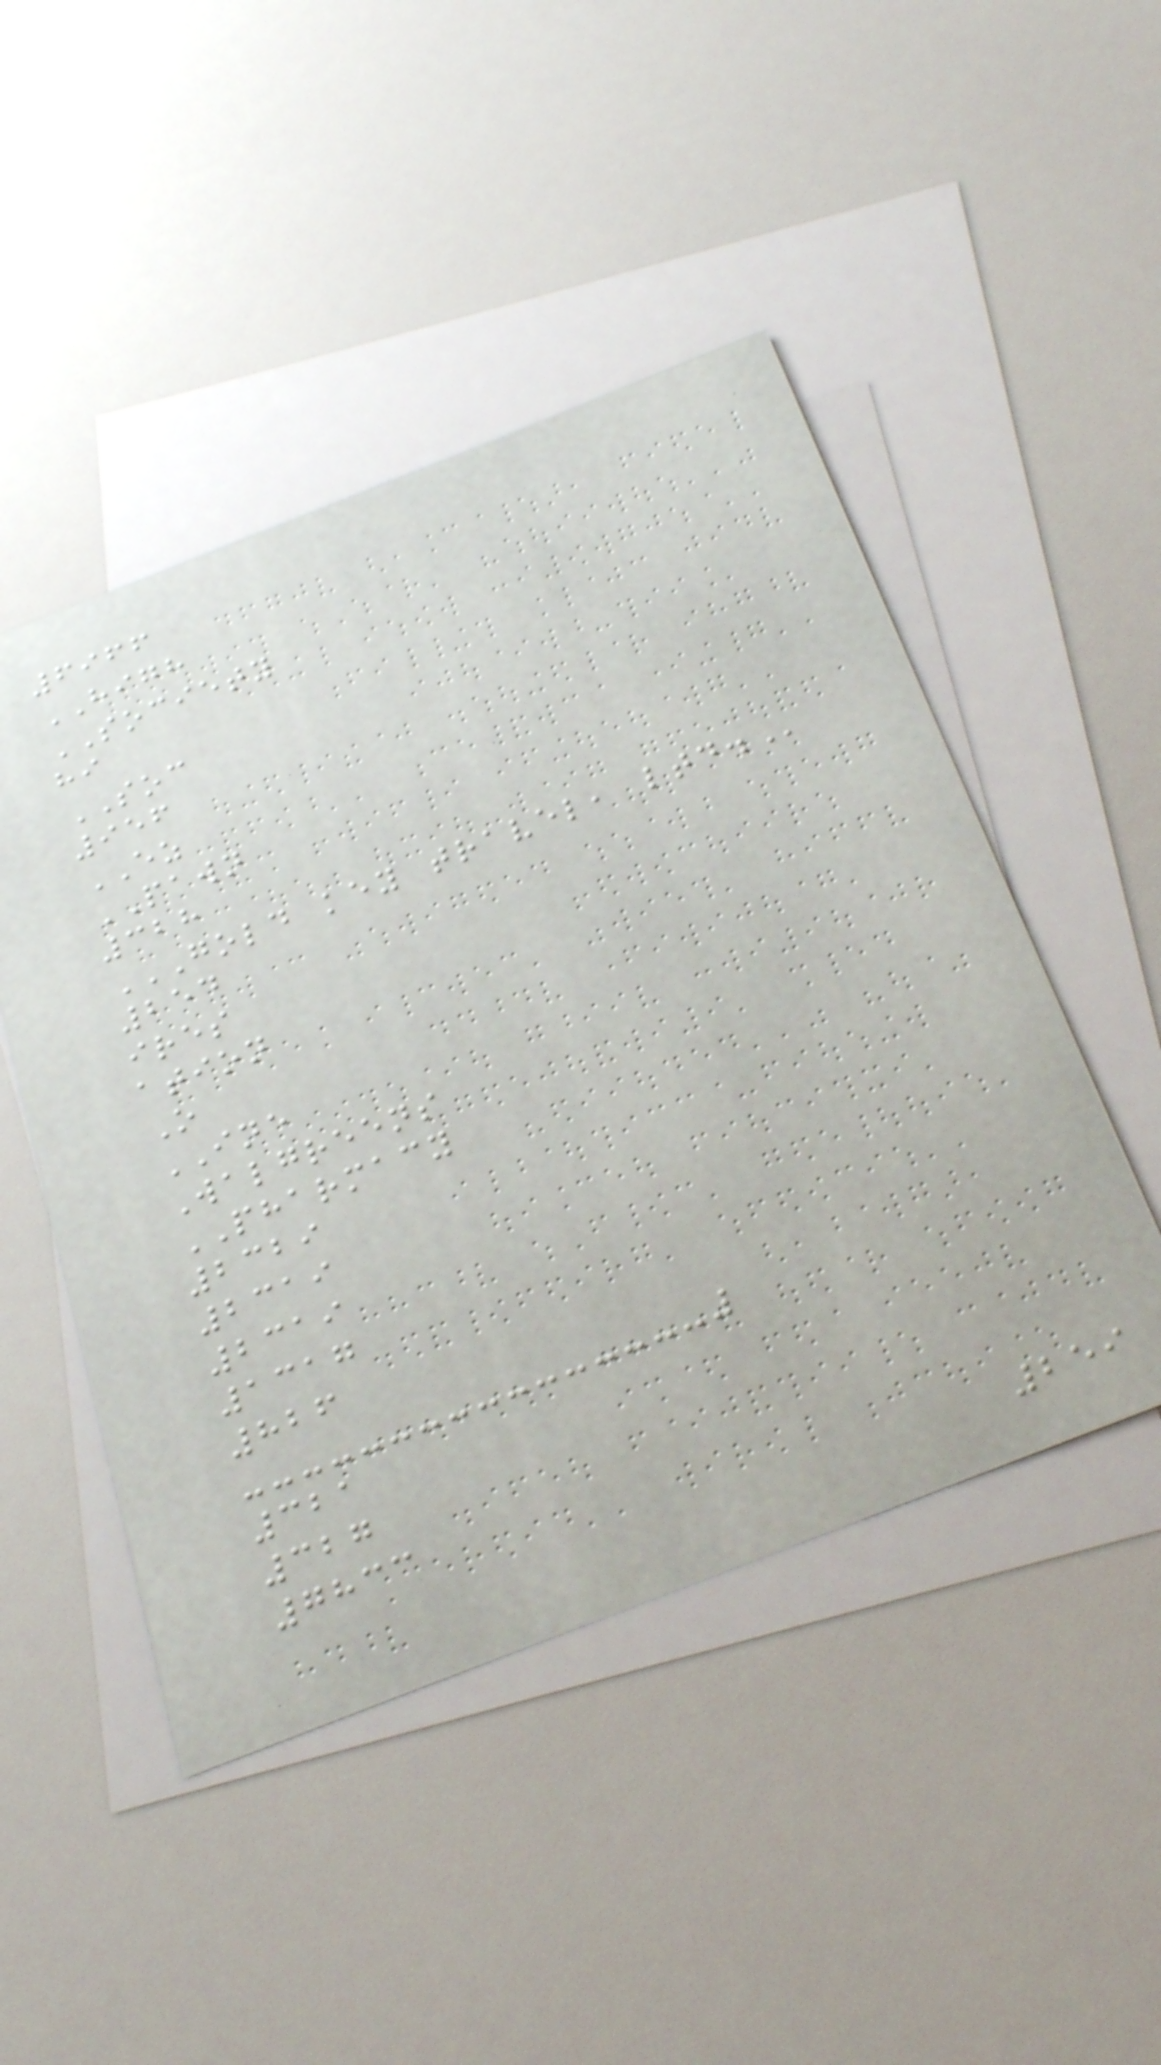6966
HIGH
SOCIETY
hi
SOC
956
EZ
PAWN
328
GOLD KEY TRAVEL, LTD.
254
ires
ation
O
INE
Walgreens
PHARMACY
2329
2319
2319
1317
826
321
327
7833
259
